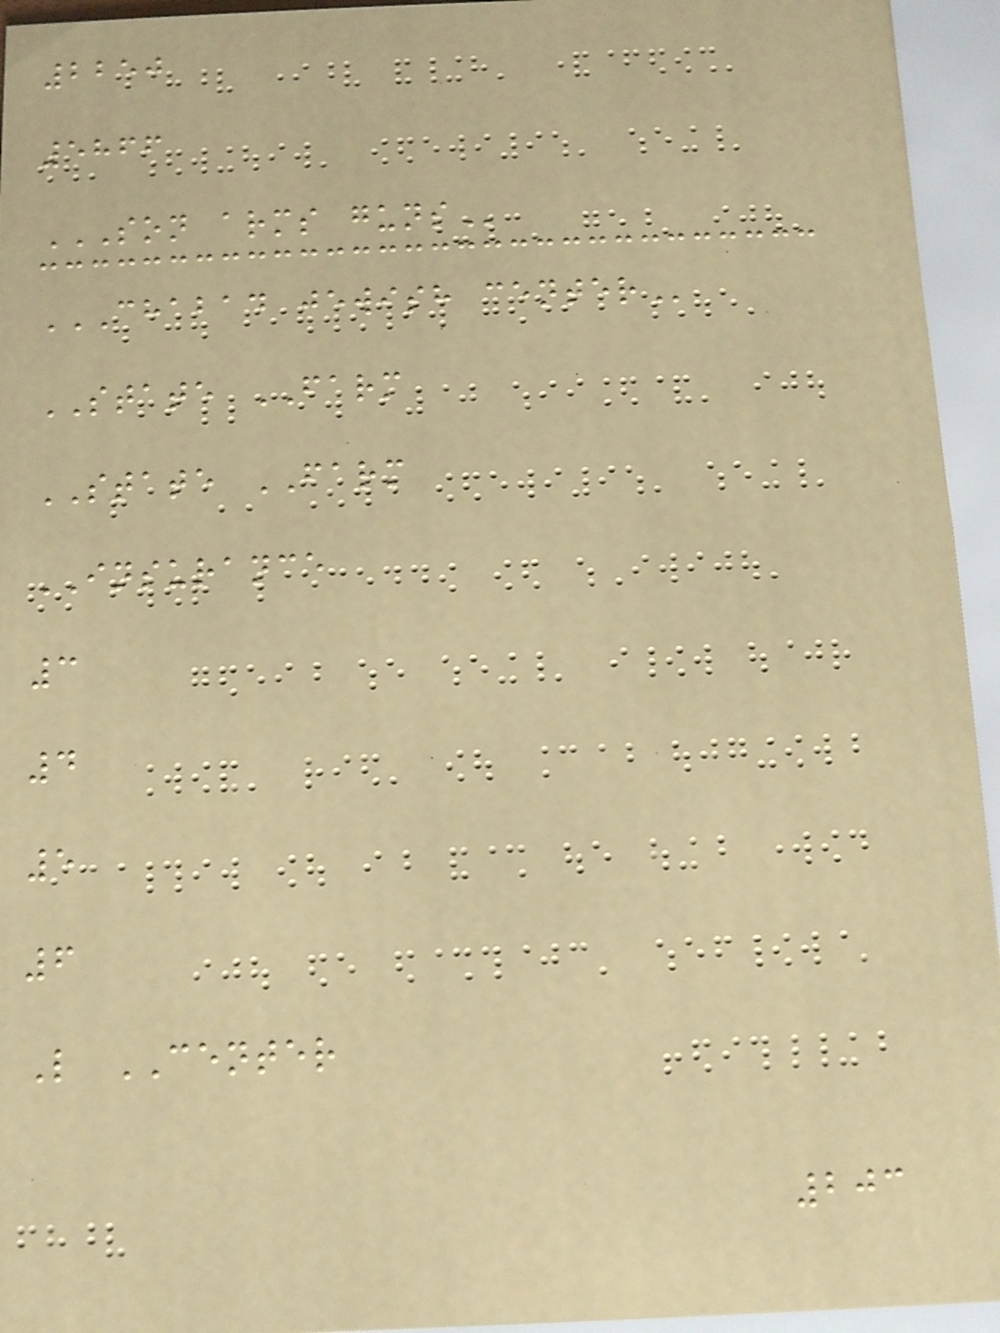2250
5866
SON ARMS GUNS
CHABAD JEWISH CENTER
STATE FARM
STATE FARM
INSURANCE
3
4
5
6
L CENTER
203
